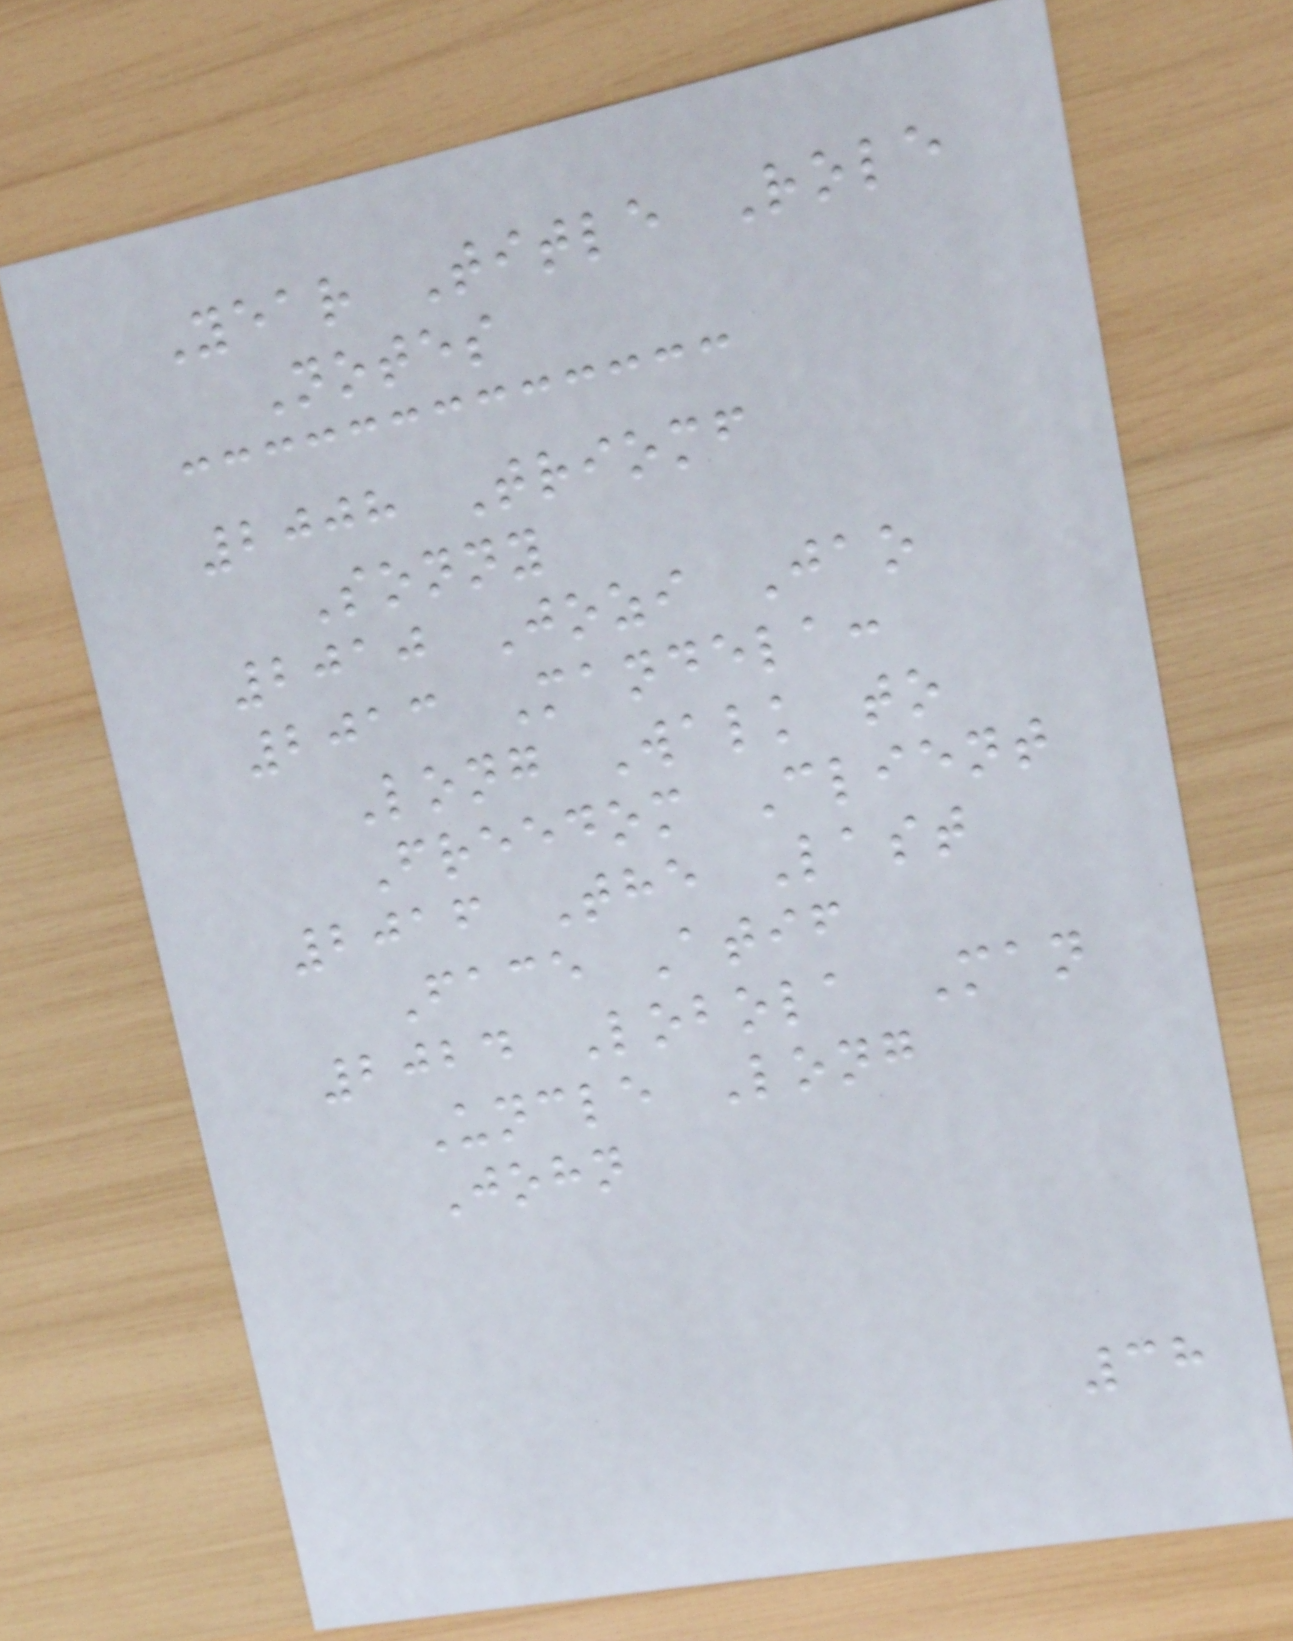Year Title Role
Notes
2008 Triomf
Sonny
2010 Jozi Jao
2013 Mandela:
Long Walk to
Freedom Client
2016 The Last
Face Atif
2024 Lobola Man
Uncle Long
John
38
